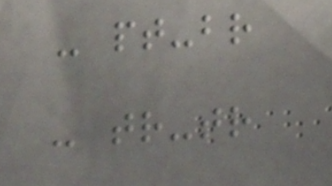- pt-br
- tr-tr
